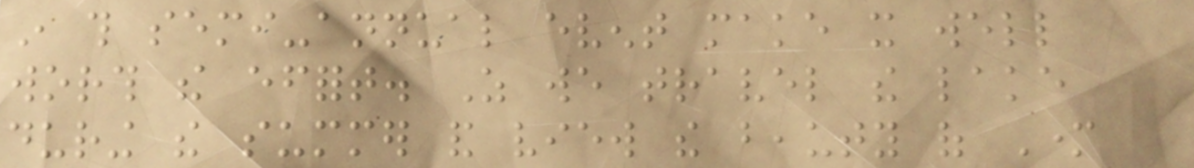in this semi-annual event make it well
worth the effort. As we travel the lake
during the summer and view the beauty of Mother
